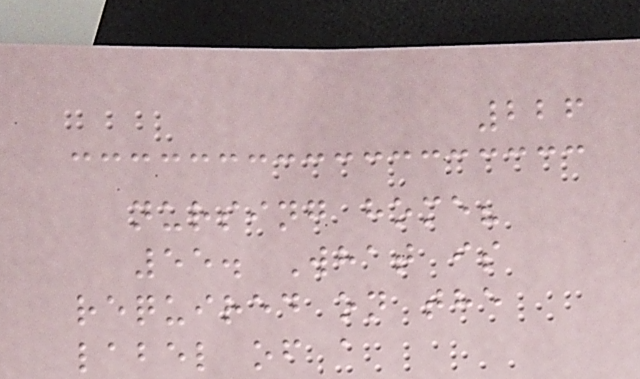226
nursing home?
55. What is
required on the
label of a
